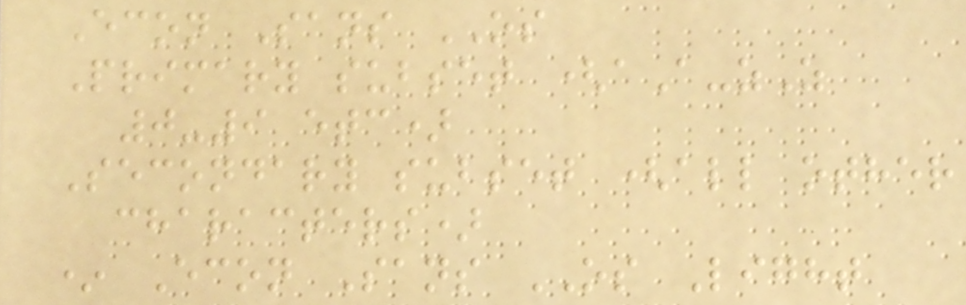Econ Sans OS
Primary subset (aA-zZ
0-9 etc)
Secondary subset (all other
characters)
* Econ Sans OS Light
